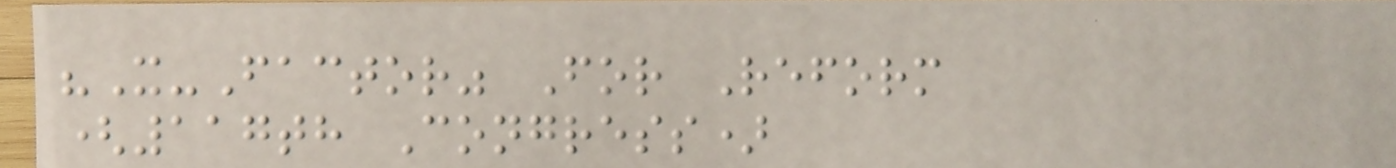"X-Factor" For Reform
(117th Congress)
